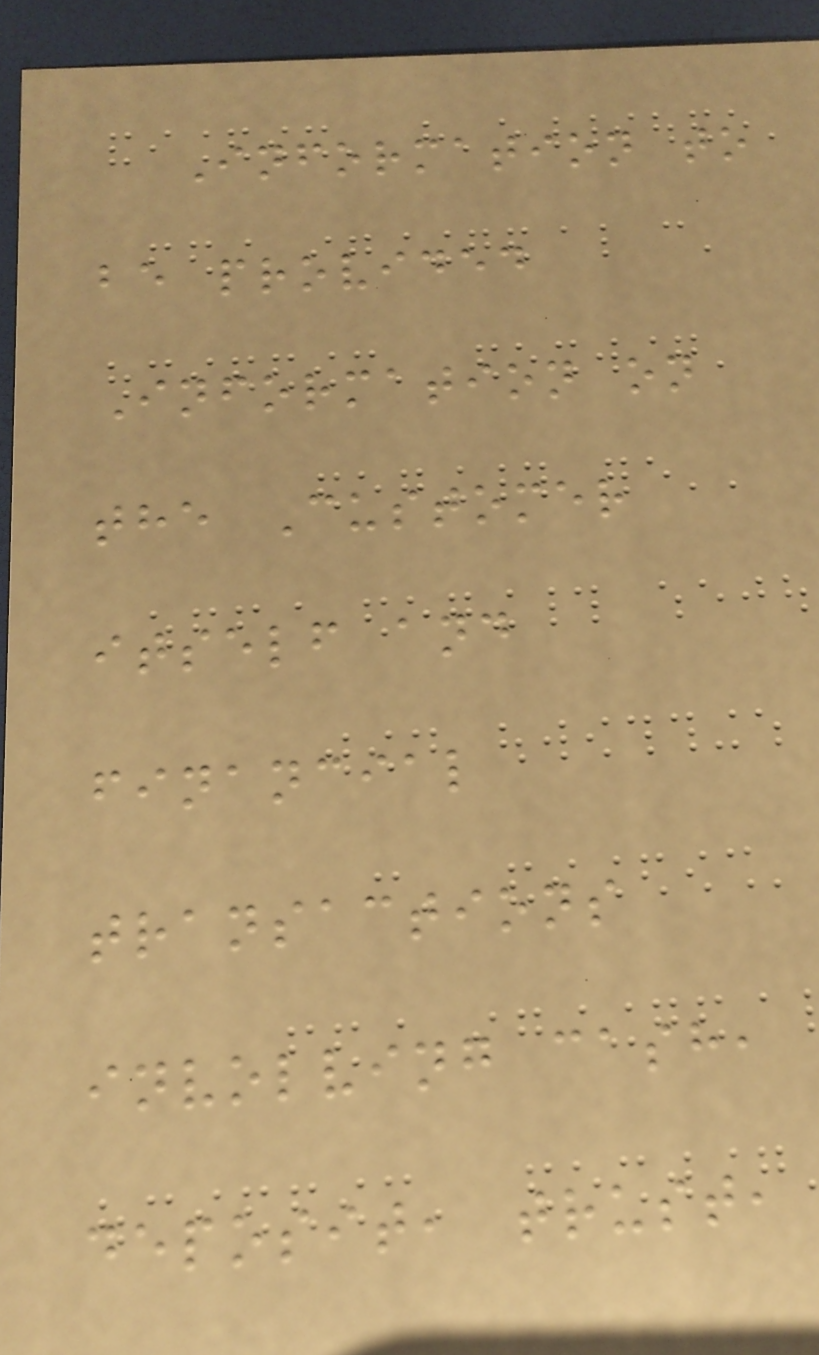Information to
be provided
Information on
the Customer
itself and
financial
transactions
involving cash,
deposit, trust,
